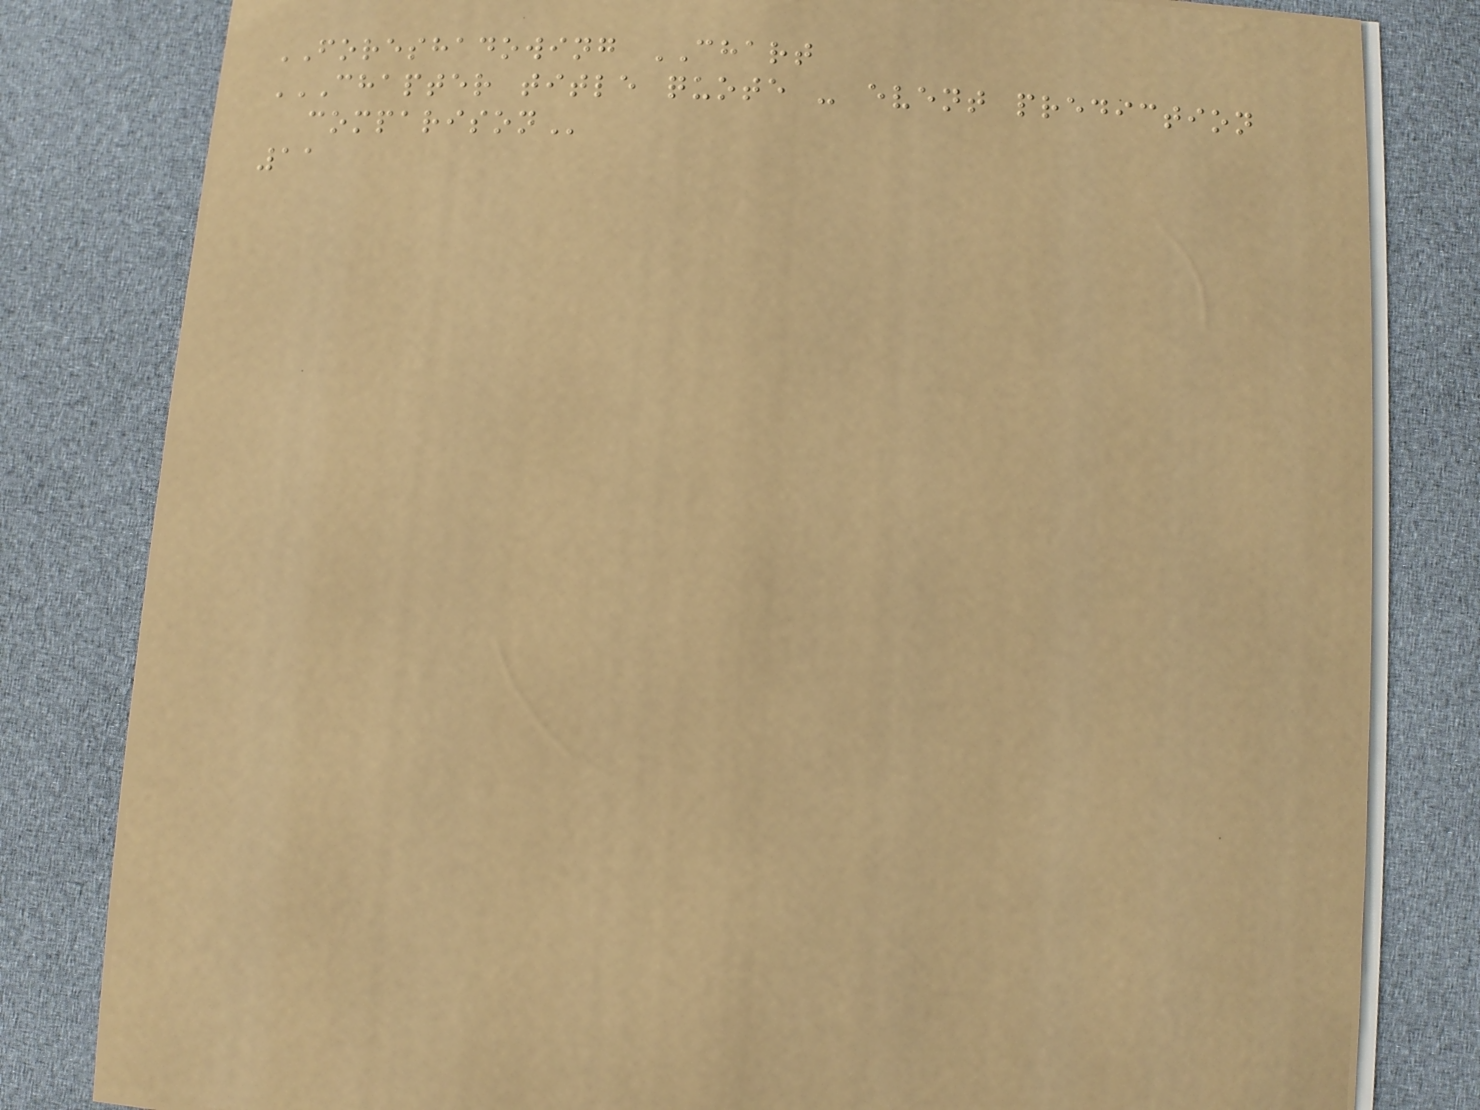FORESHADOWING CHART
CHAPTER TITLE QUOTE - EVENT PREDICTION
COMPARISON
11
